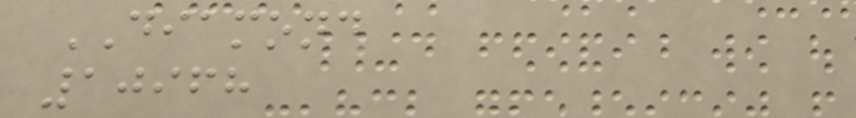DIAMOND
10968
